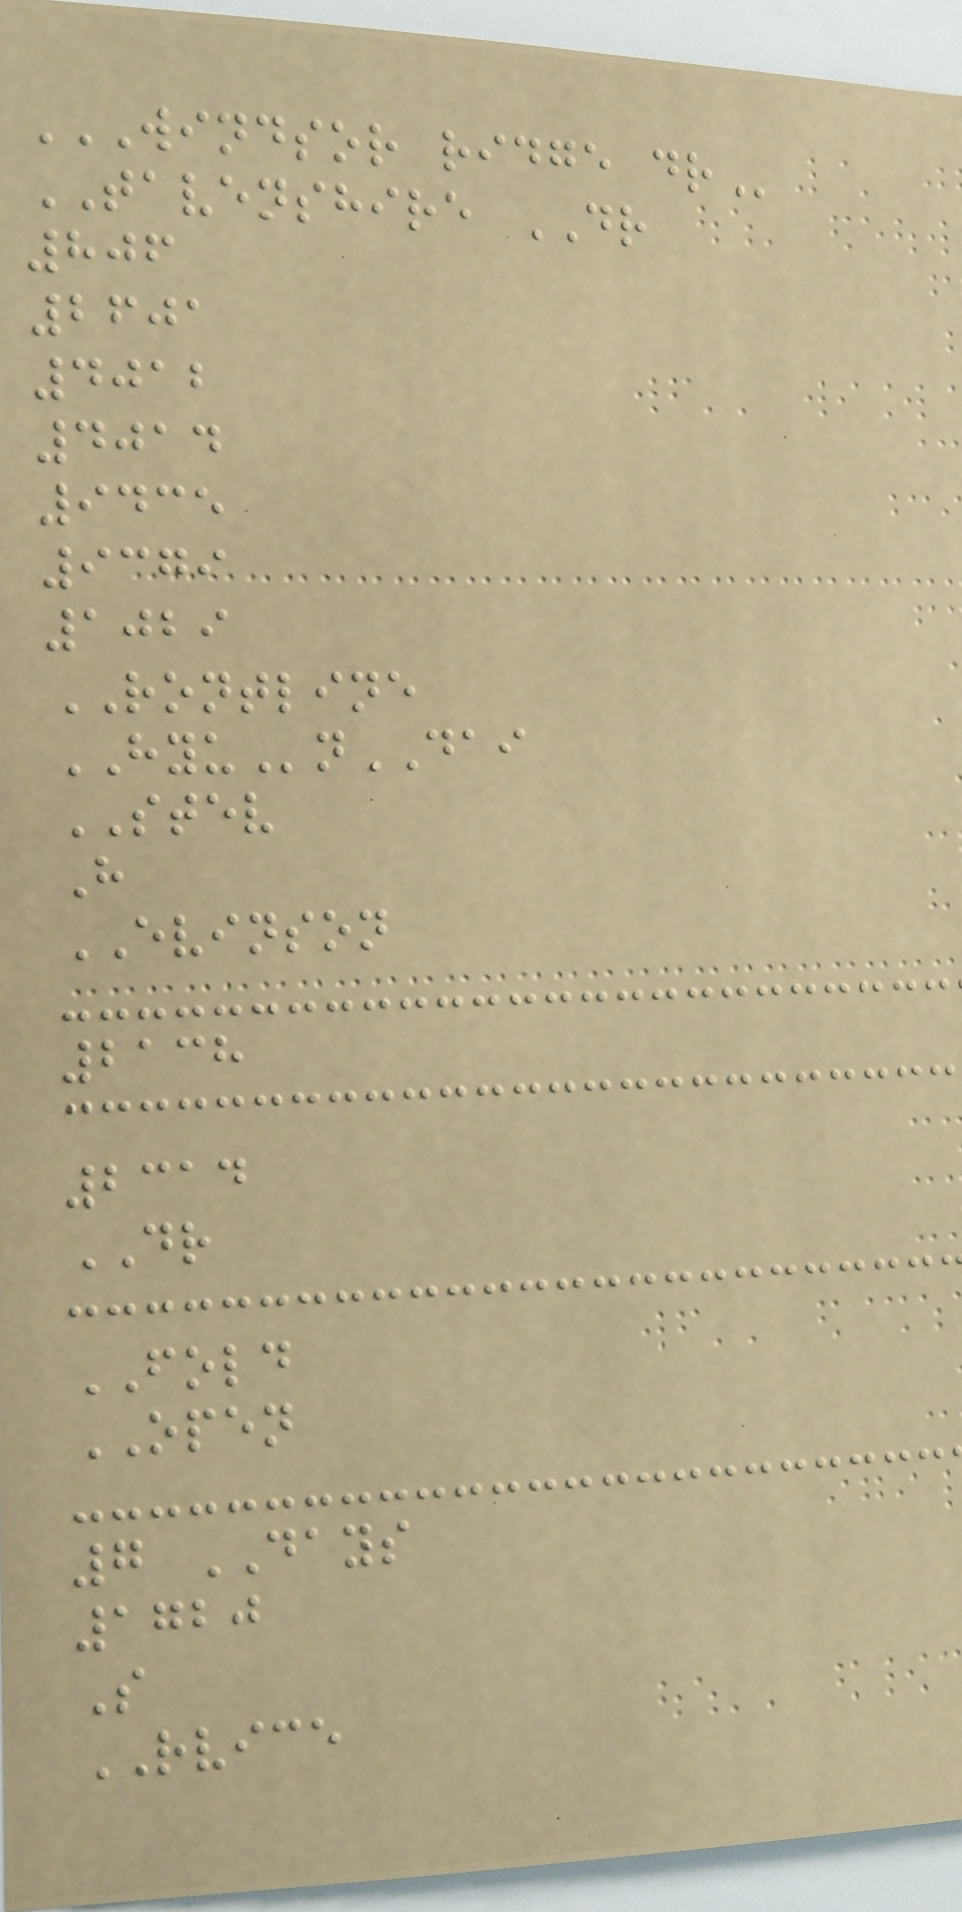WINDSOR RIDGE DR
TAVENSHIRE DR
806
2601
4012
4014
9435
9379
1029
RONTLINE
HYUnDAI
STEV
H
EVINSON
2138
2314
DR
FOLD
OPEN
7 DAYS
1720
S
RVICE
